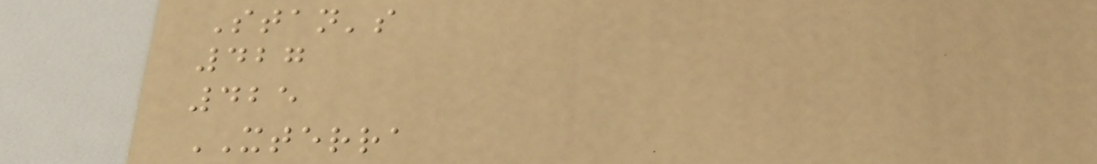Stan's
427
425
XTERRA
